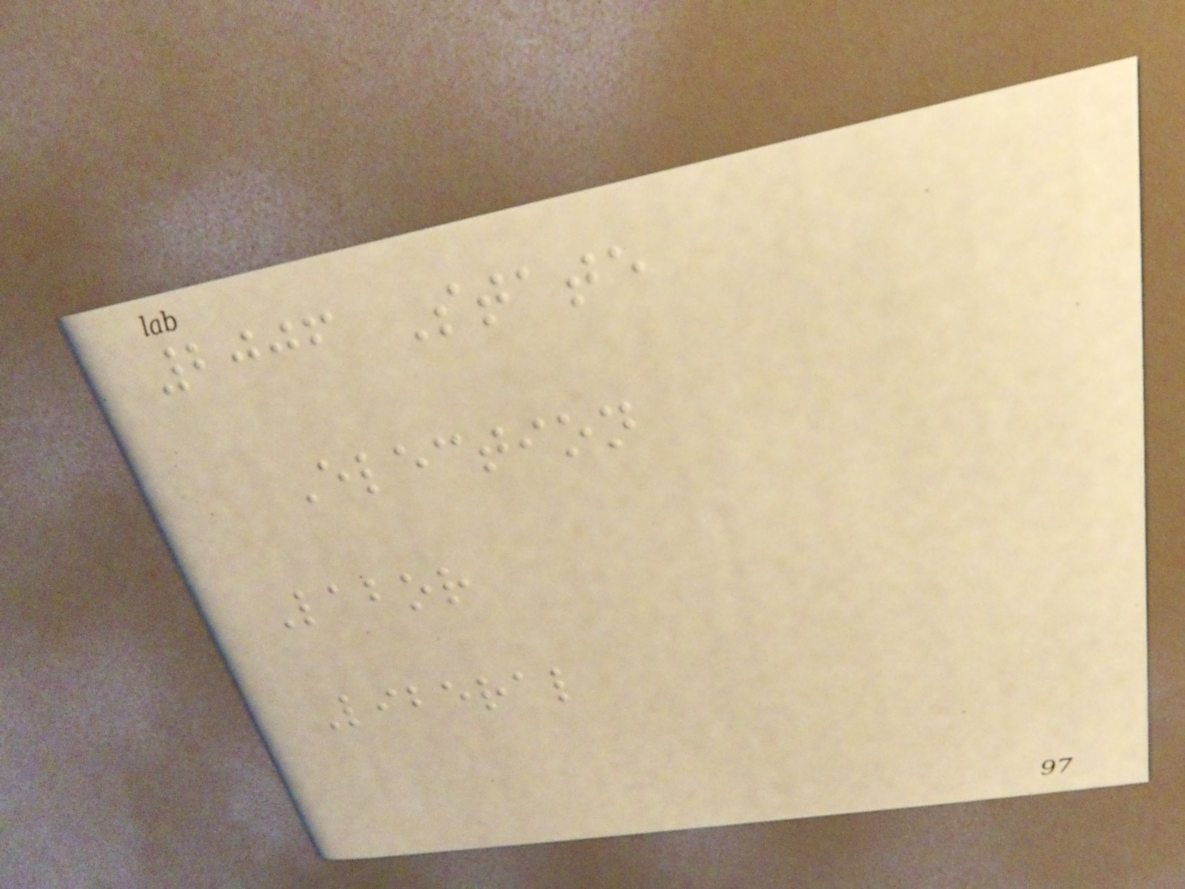2006 State
Election
Labor
Liberal
